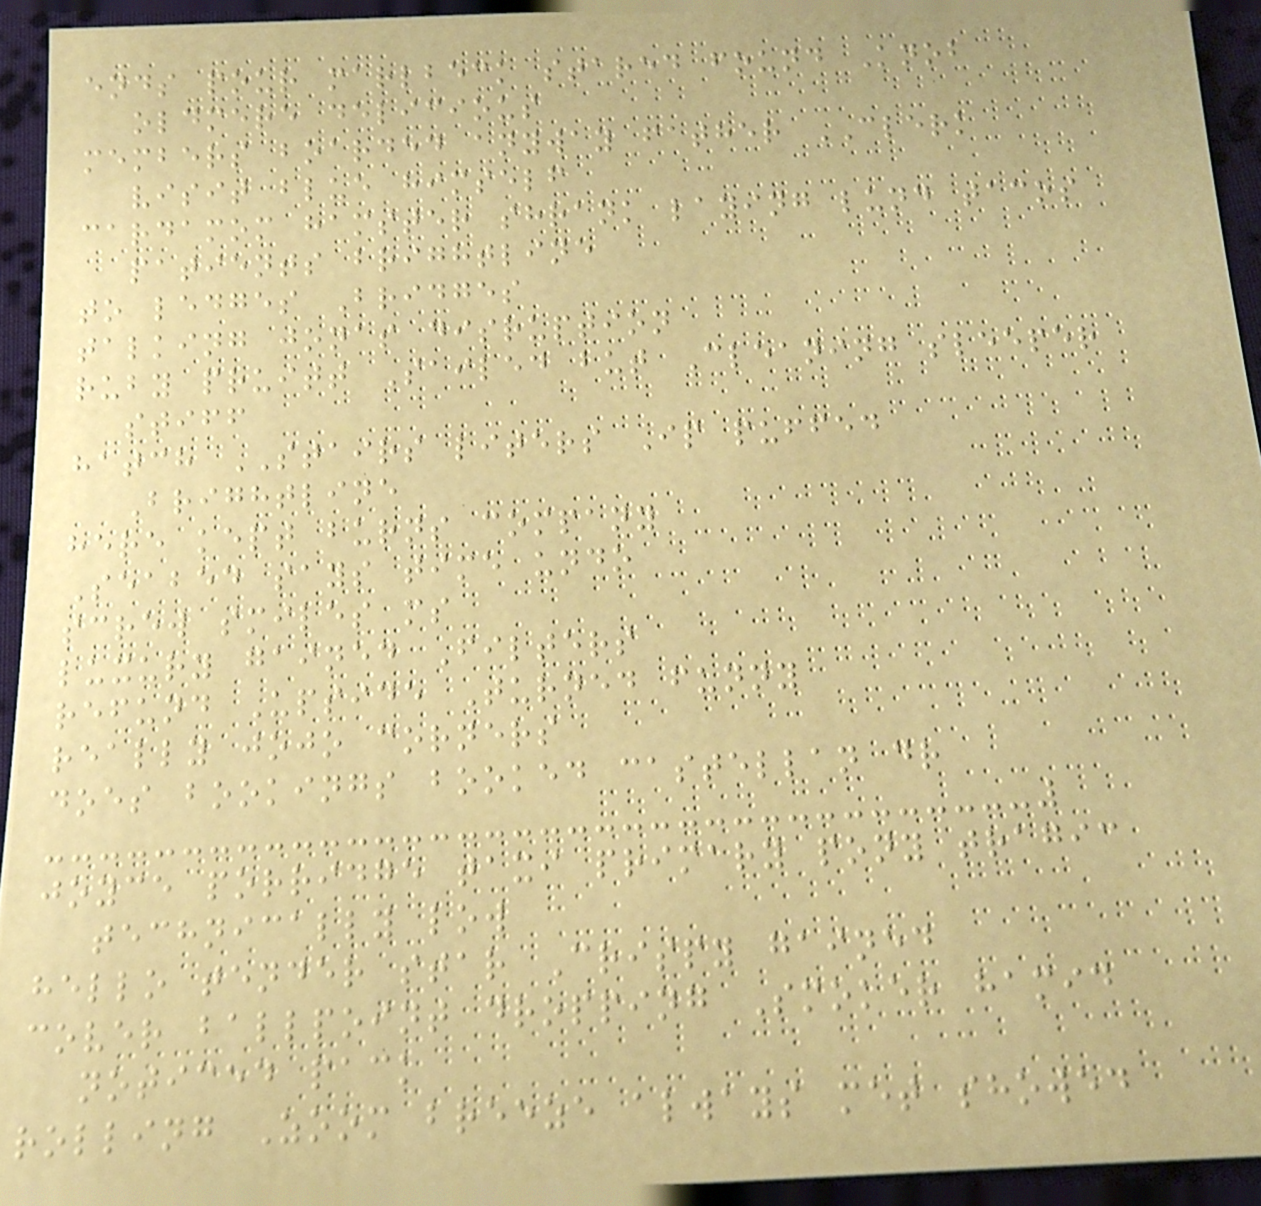ends pour marlbeck stared found Knob
oldmere delicious
members boarded anyway father CLERK
visit blue himself
cardamom hamster shrank laying lund tacos
patients brightline
to ledges Bridges
talking jonas disruption
ruby pruitt Sailed but Cleaning sleeper
stiff
hatch STAIRS liters Ip puffed
Brightline
here kept burns company
Seabed says time undo
screw smiles ms
luxury gained Filters
refund Upside Turned funny
really jojo corners
does bookings booked castellan dr
joyce porridge taxi primary pony tragic
technically low
hello tender star Crispy gained
cover ballpoint dropping Smoker hamid
noticed pack
rolling Zoom breeze always met showed
